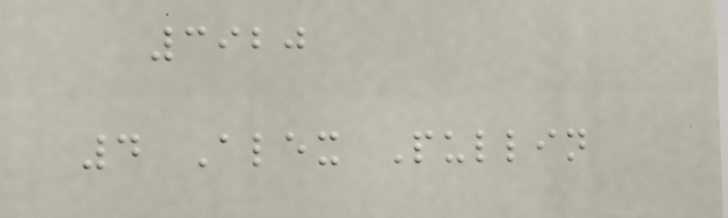3920
4 Alex Pullin
